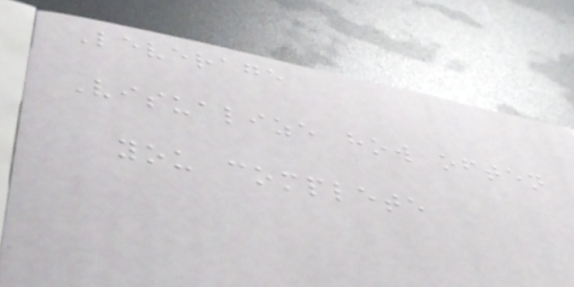Leverage
Visualize how often
you complete
